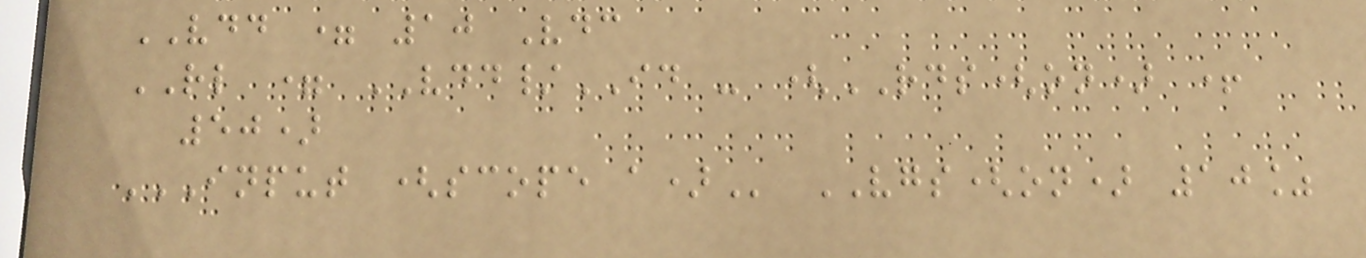VDD = 10 Vdc
RL = VDD/ID - (RDS(on) +
50)
INPUT (SCOPE A) VGS(on) 10%
